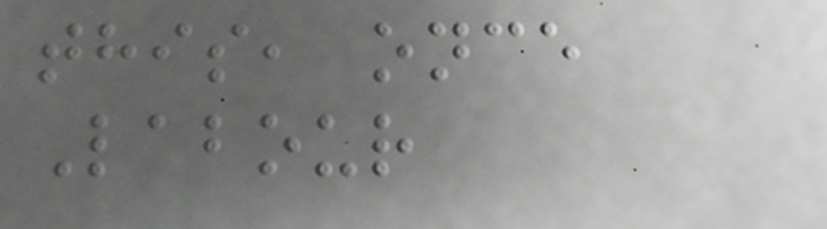this, once
Labour
